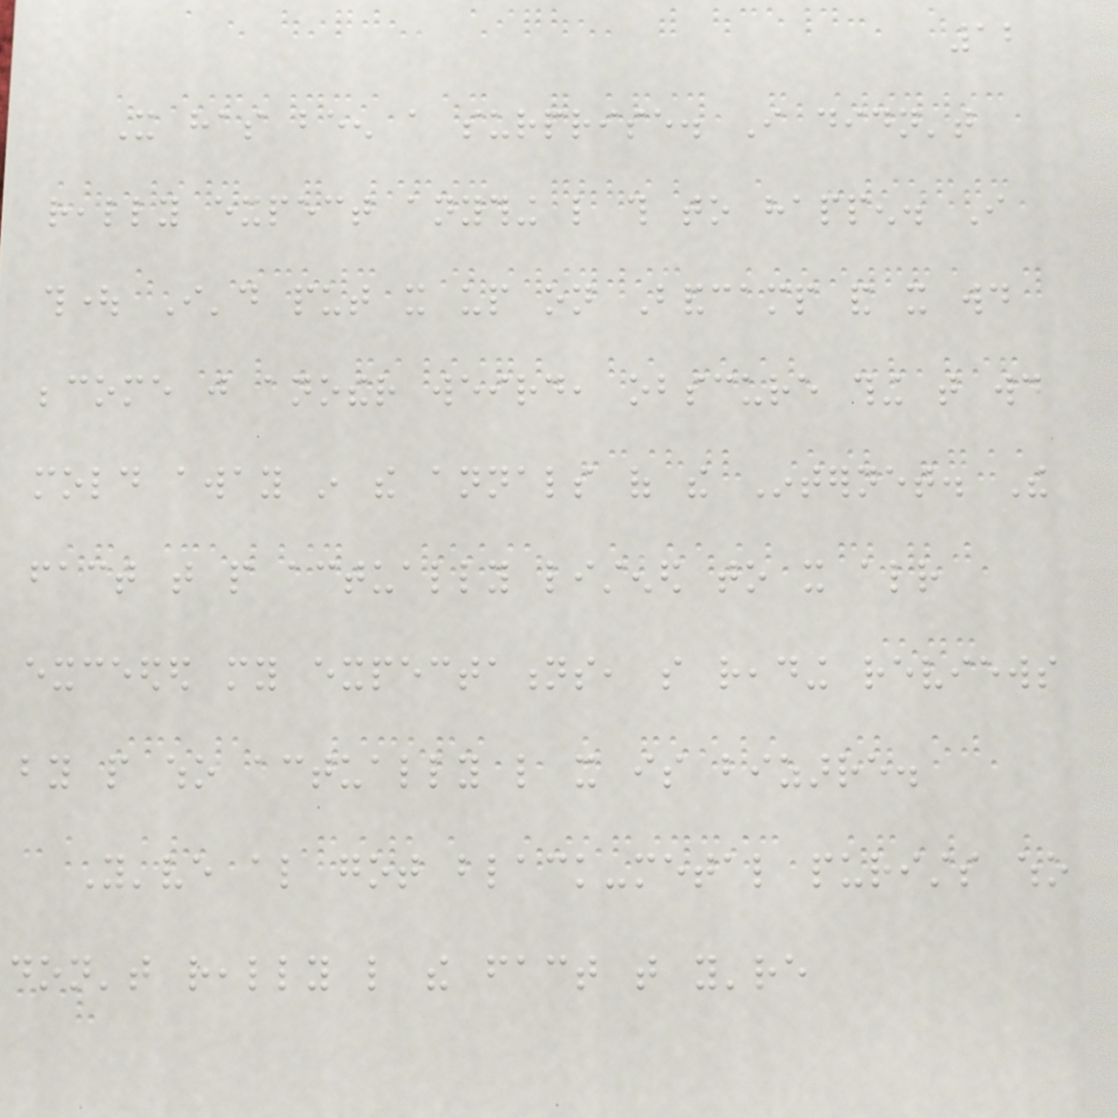12
It has been a surprise. I didn't
really expect anything like this to happen. I
thought I'd put it up on Bandcamp and it would
become just another weird, obscure thing that would
mold away in the annals of the Internet. The
fact that people actually listened to it already
exceeded my expectations, so reading reviews
by people who actually like it is bizarre.
You've also got black-metal purists who
don't really like the fact that you're
